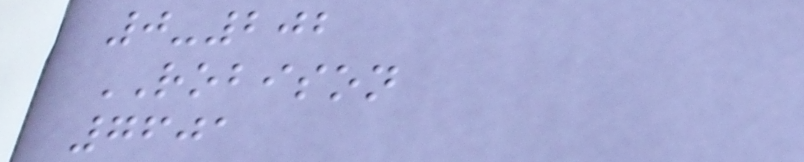0-202
ROBISON
7601
